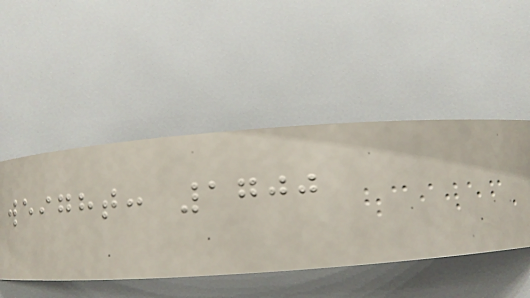weight: 1700
